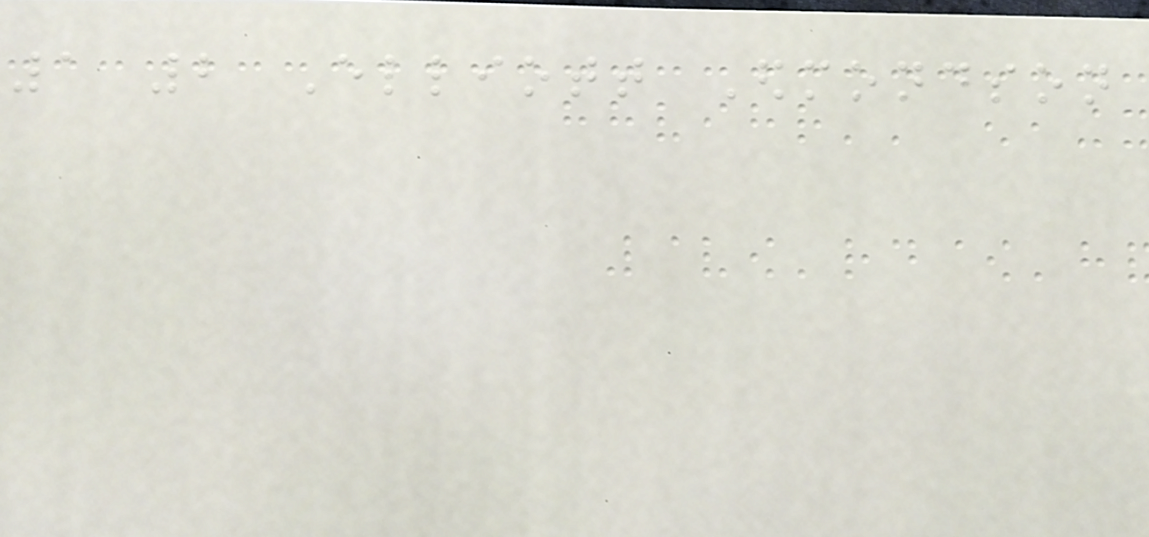1 2 Elliott Edmondson
